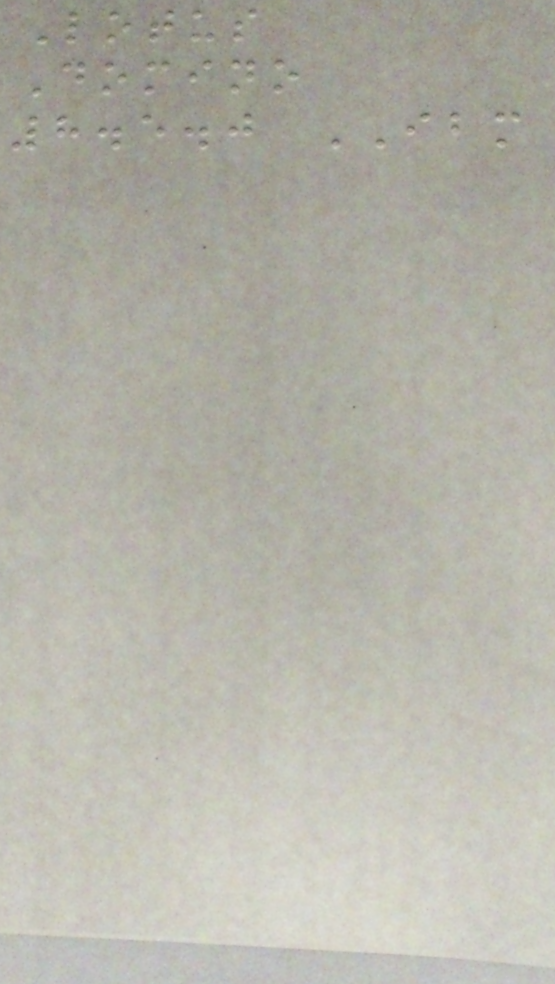Lotus
Domino
8.5.0 IBM
